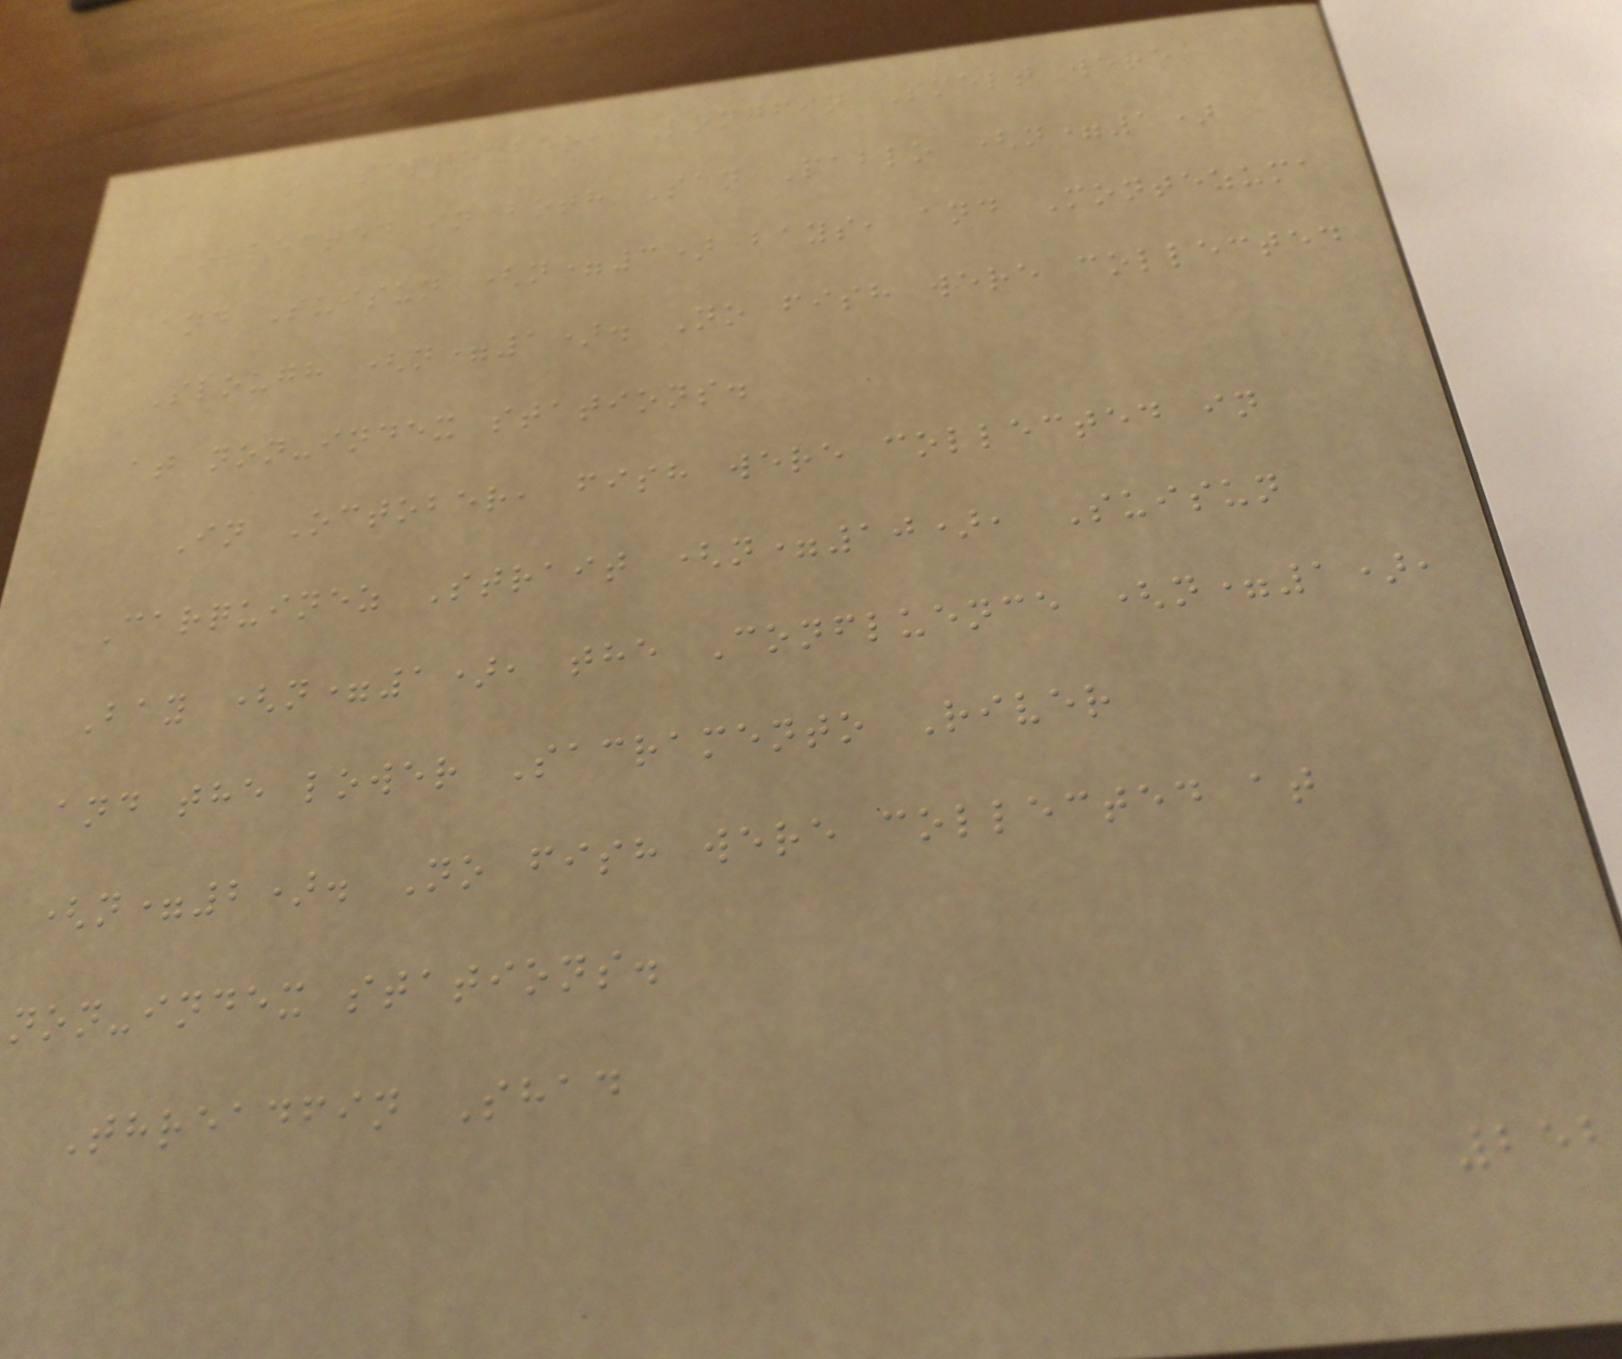In September, Longfin Smelt were
collected in both San Pablo (n=1)
and Suisun (n=3) bays, and Montezuma
Slough (n=1). No fish were collected
at non-index stations.
In October, fish were collected in
Carquinez Strait (n=10), Suisun
Bay (n=1), the Confluence (n=1),
and the lower Sacramento River
(n=2). No fish were collected at
non-index stations.
Threadfin Shad
252
